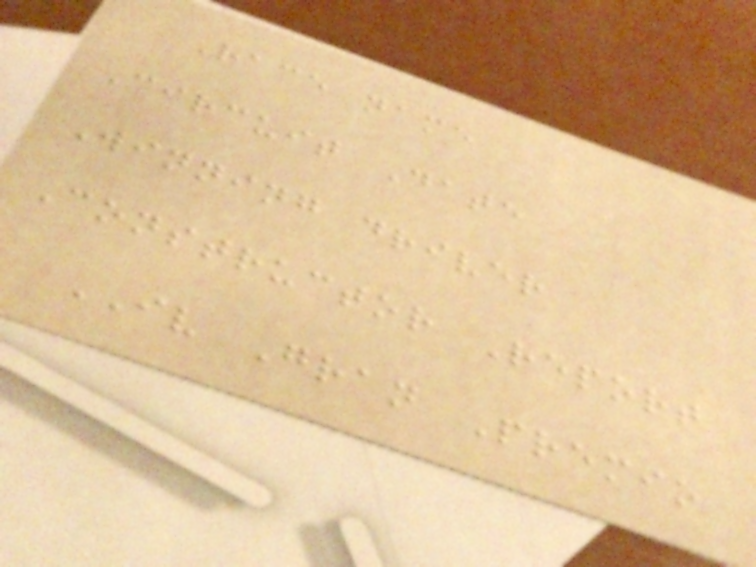Race name
Circuit Date
Winning driver
Constructor Report
IV Gran Premio
